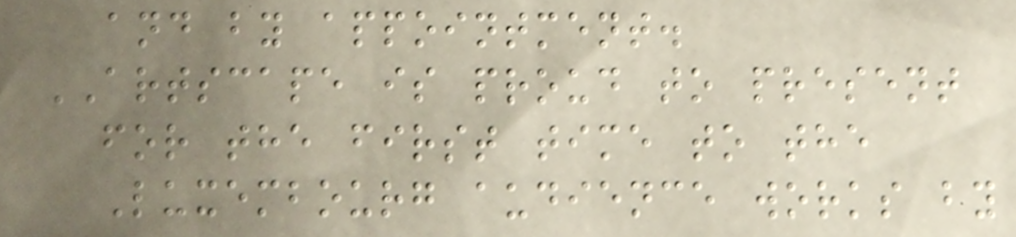and by appointment.
ARTSCAPE is proud to present
for the first time to the
Luxembourg audience works by
